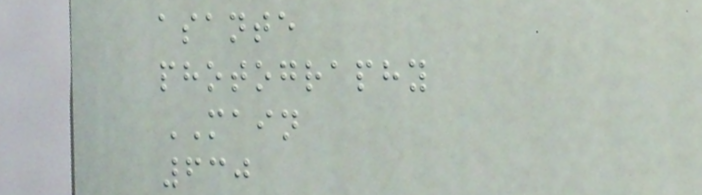asante
photography
MAIN
630
